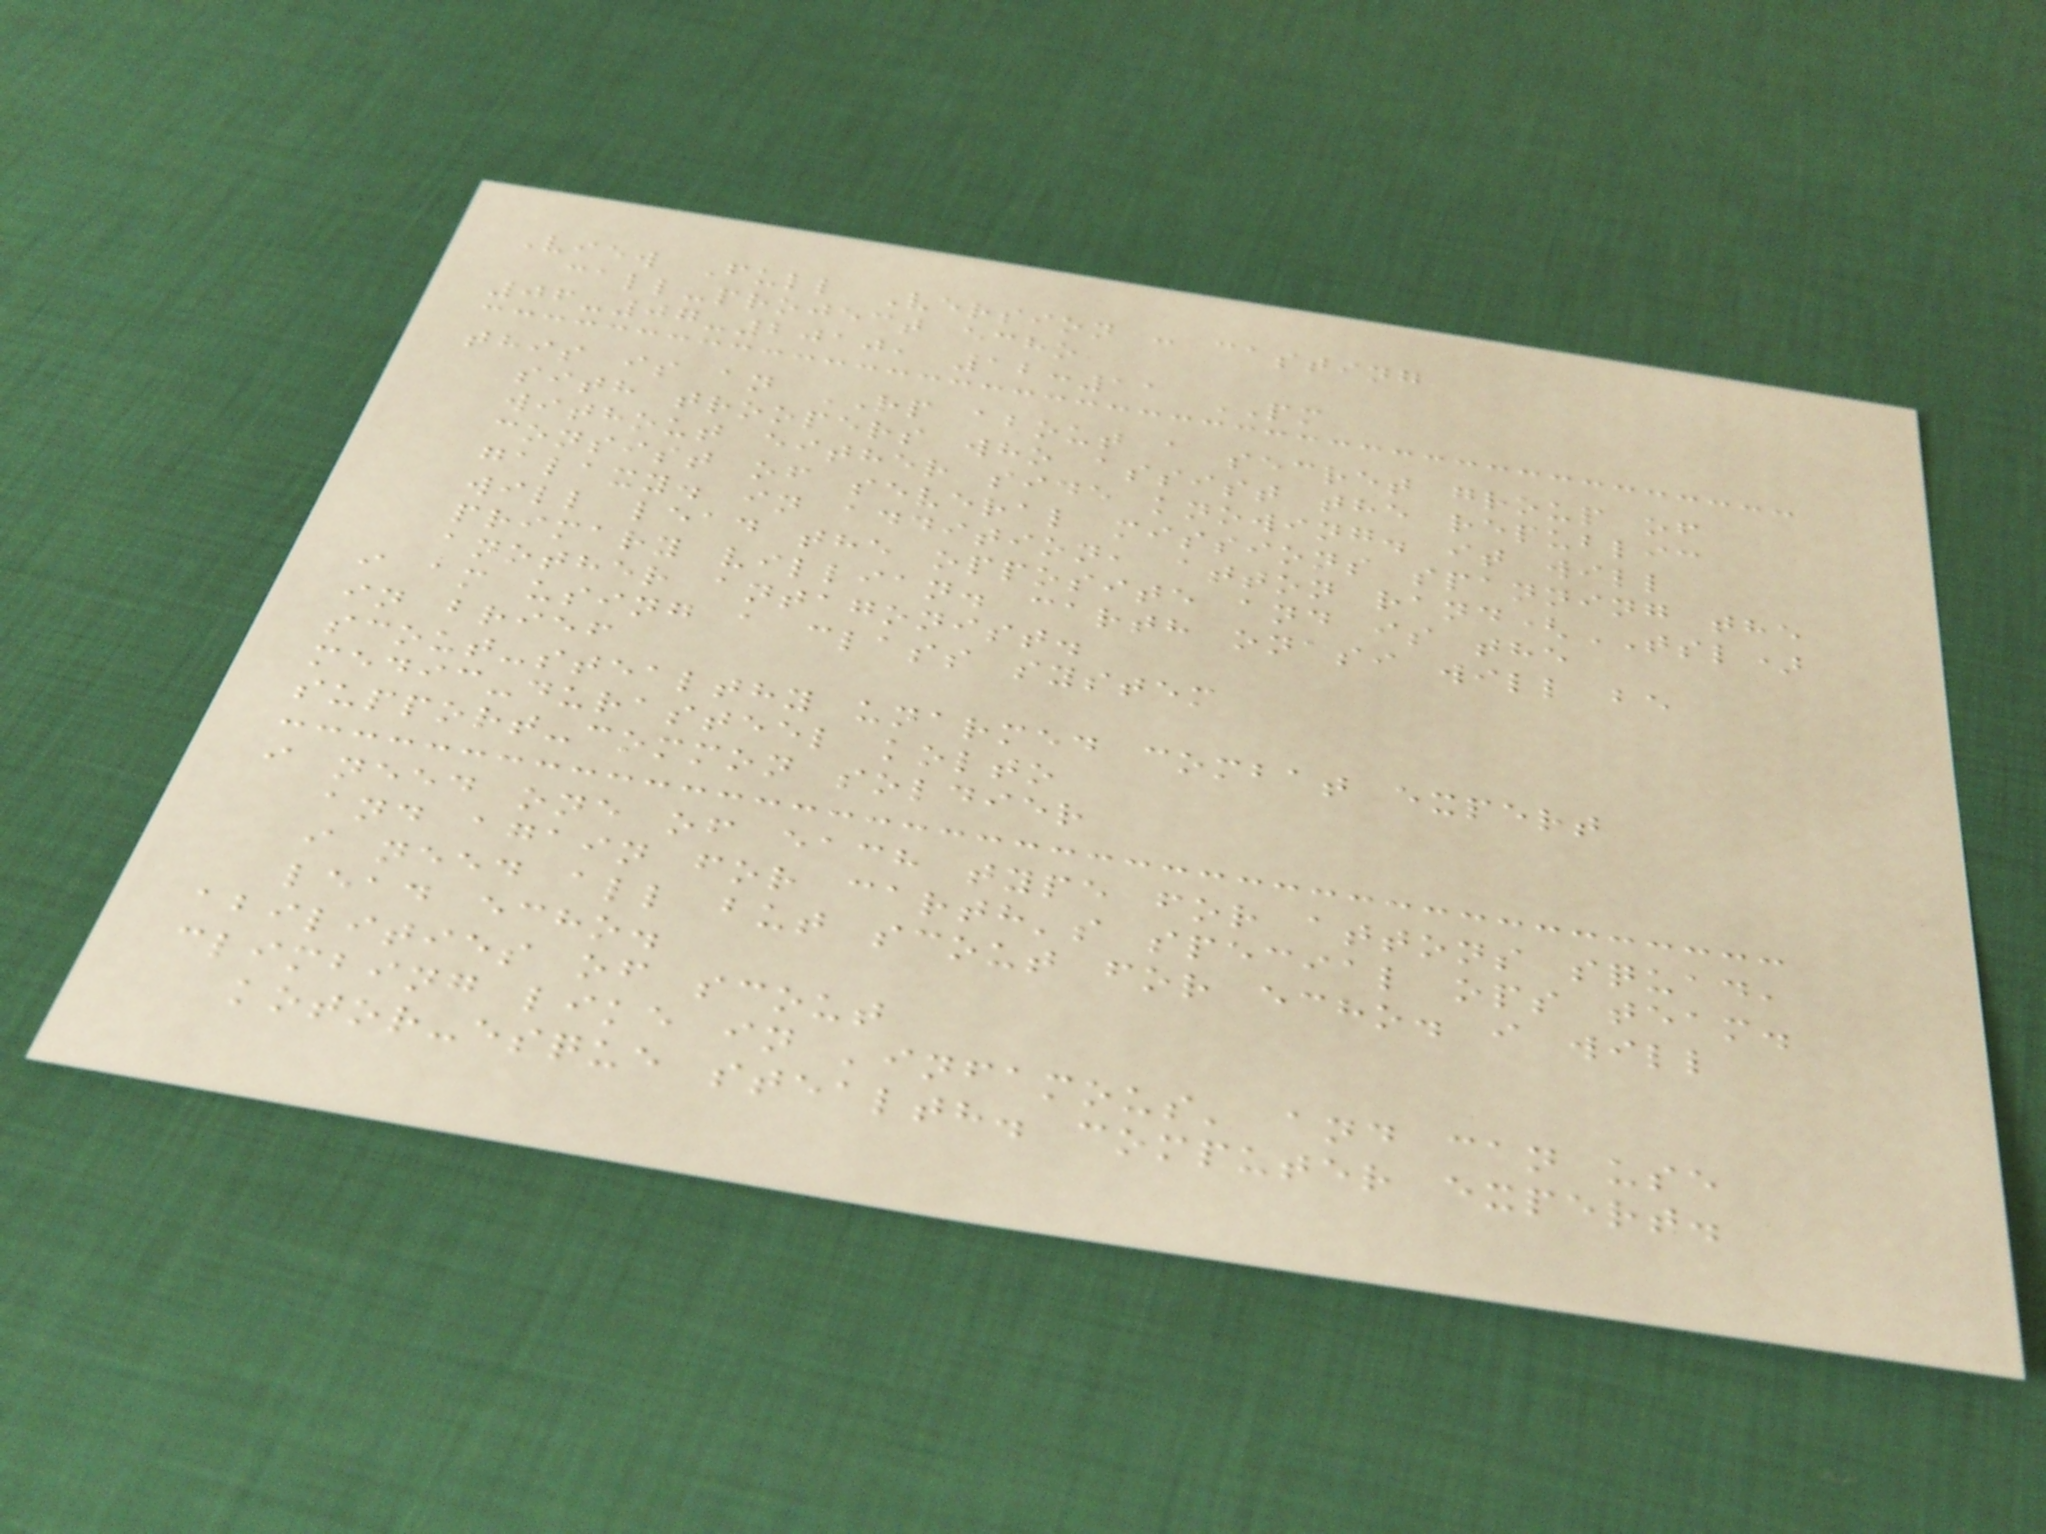View Full Version : casting
call-project echo
06-07-2010, 12:11 PM
this is an RP about a secret group of
sith troopers who assist the republic
without either side knowing. it will
consist of several missions spanning the
galaxy. in addition, atton rand(TSL)
will lead the opposite and is the
primary villian. carth onasi will be
another antagonist.
i am using a class system
in brief
scout-stealthy unarmed combat expert
medic-durasteel kolto
support-common soldier
i need one of each type for attons squad,
and again for carth's special ops team.
i need all but scout for echo. i will
lead echo.
abilities of scout
climbing like in 'infamous' and can use
kotor-esque stealth. computer expert.
